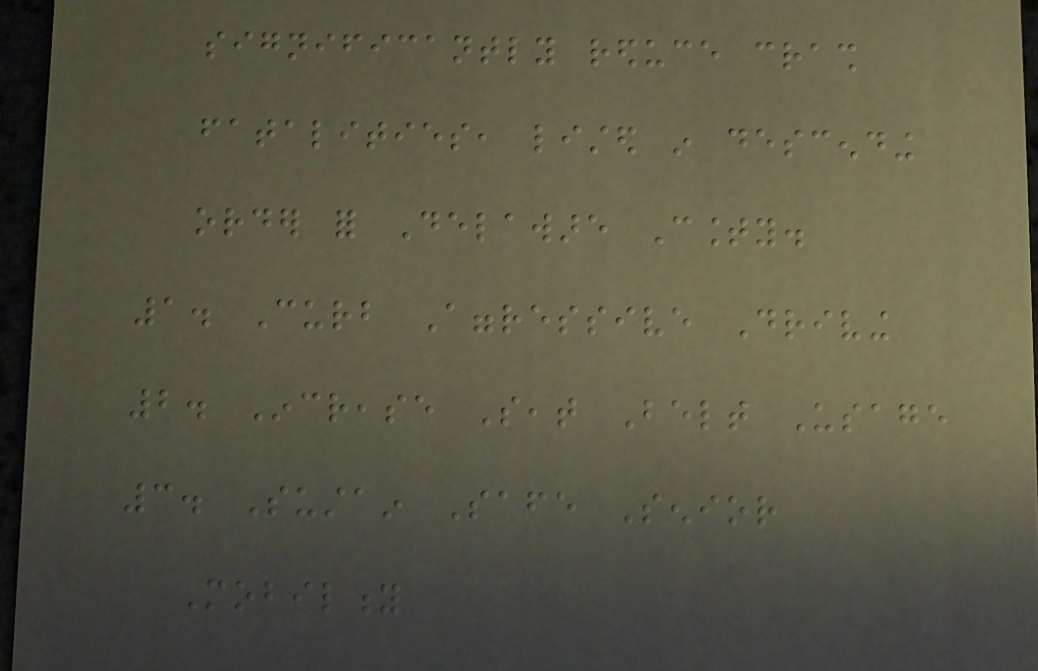significantly reduce crash
fatalities, listed in descending
order for Delaware County.
1. Curb Aggressive Driving
2. Increase Seat Belt Usage
3. Sustain Safe Senior
Mobility
